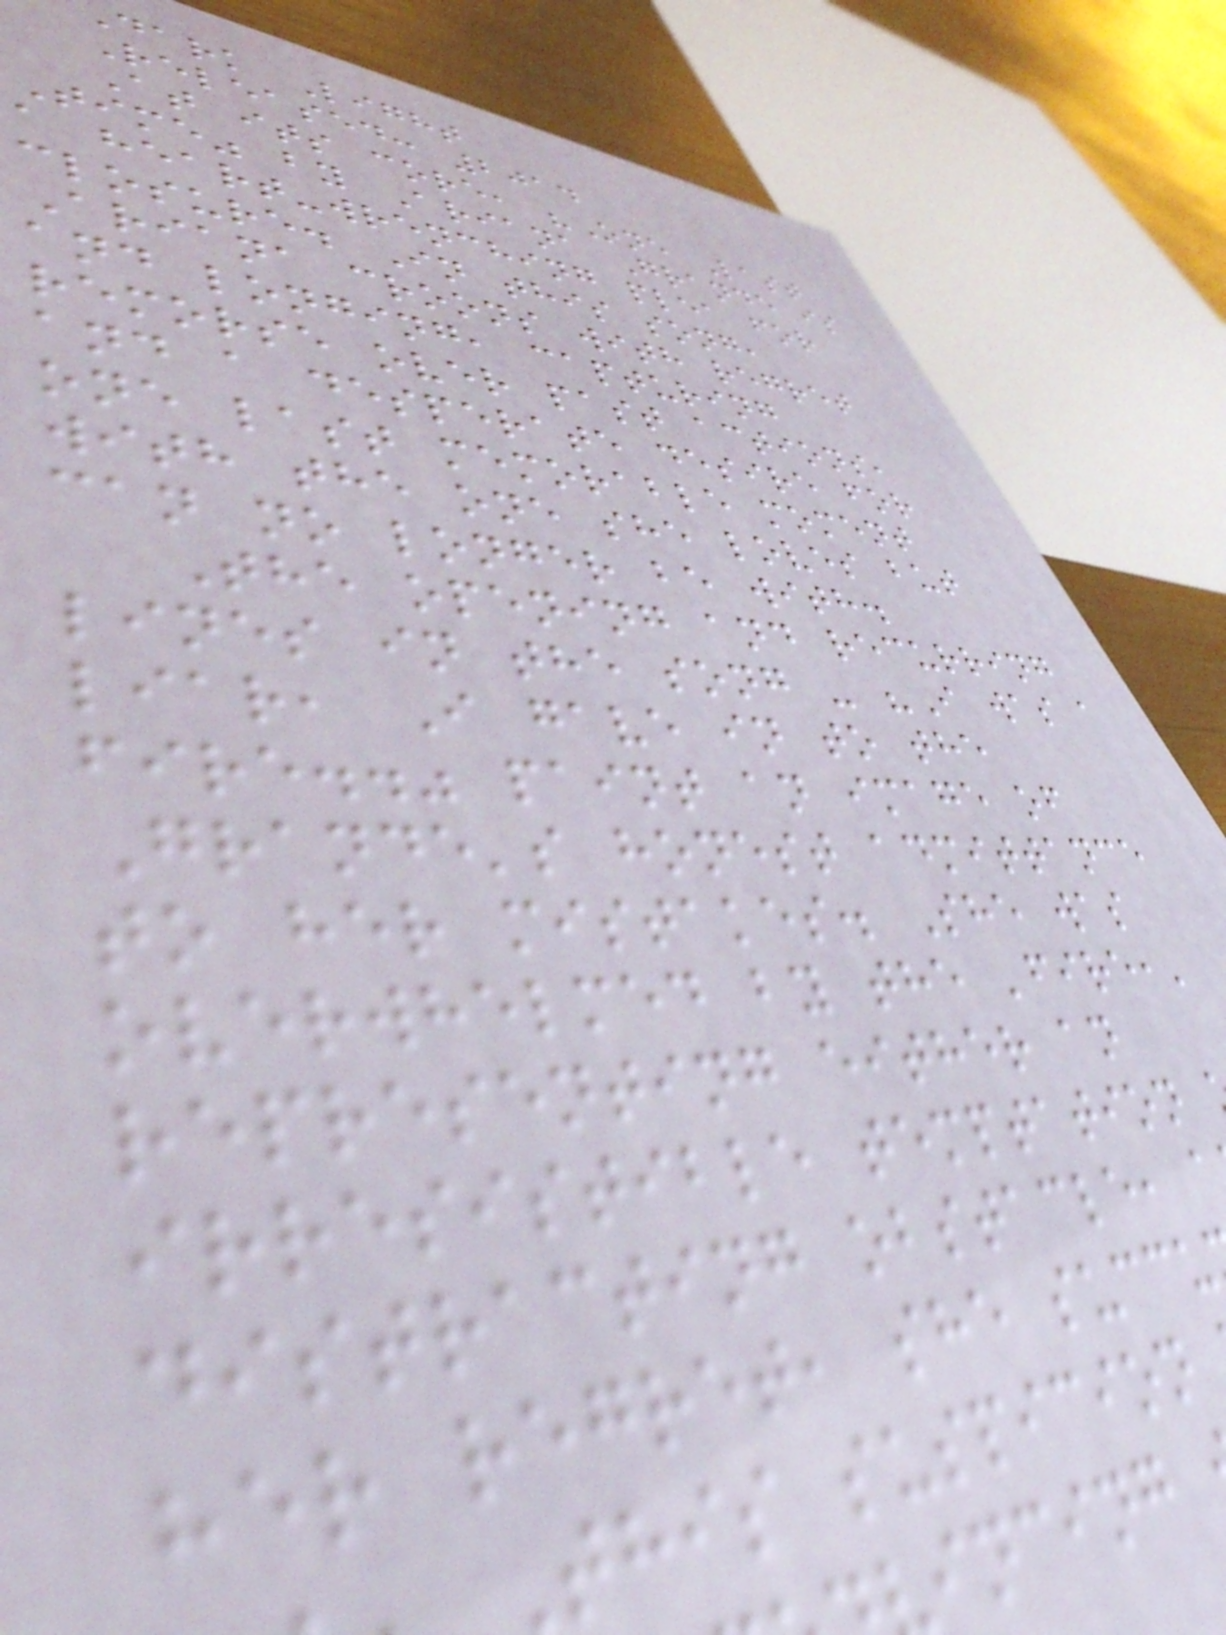dark Light
Released: 2014
At its core, "One Last
Time" by Ariana Grande is
a heart-wrenching plea for
closure. In this song,
Ariana croons with regret
and longing, capturing
remorse over past actions,
and a desperate desire for
one last memorable moment
with the one she loves but
can no longer be with.
The opening and recurring
lines in the song - "I was a
liar, I gave in to the
fire.." paint an image of
Grande's honest admittance
to her mistakes. She was
overwhelmed by the 'fire,'
representing either an
irresistible temptation
distracting obstacle,
her regret, she succu
this suspicion
